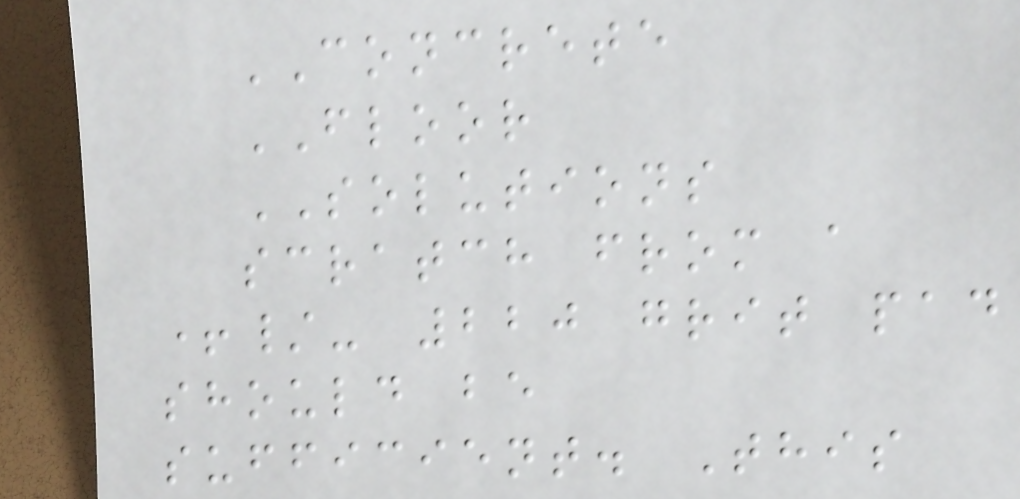CONCRETE
FLOOR
SOLUTIONS
scratch from a
+/- 220 grit pad
should be
sufficient. This
